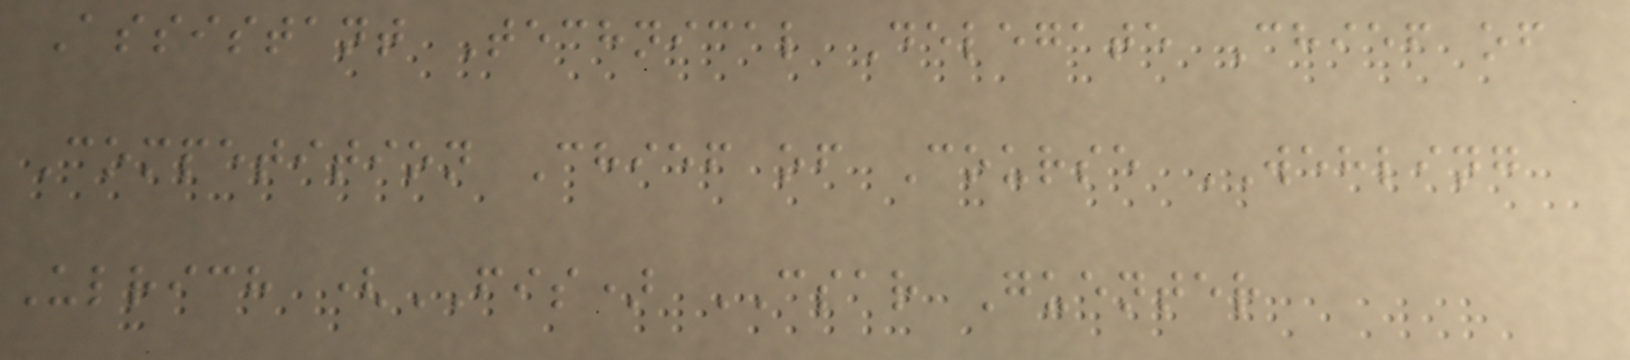Assistant Technical Delegate Chief of
Competition Chief of Course WEHLING
Ulrich (FIS) CSAR Guenter
